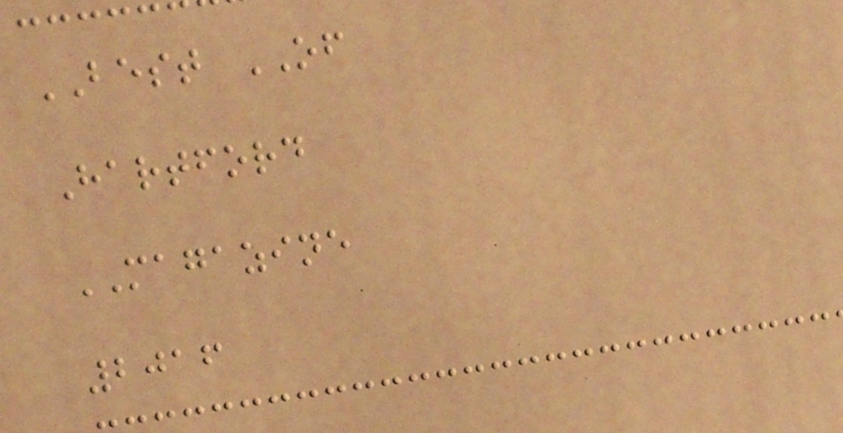BEST OF
Hartford
MAGAZINE
2016
